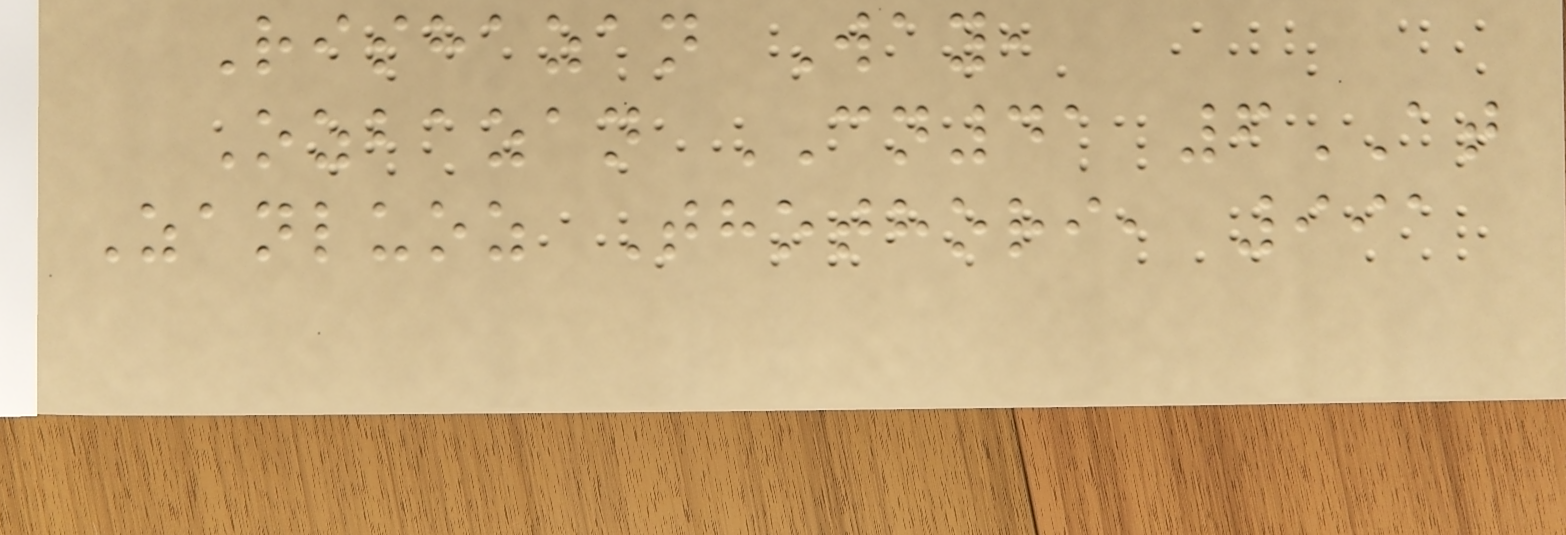Rishazan Way,
Ozbazan CN41 6AT
Zanluoz Thothori, 991
